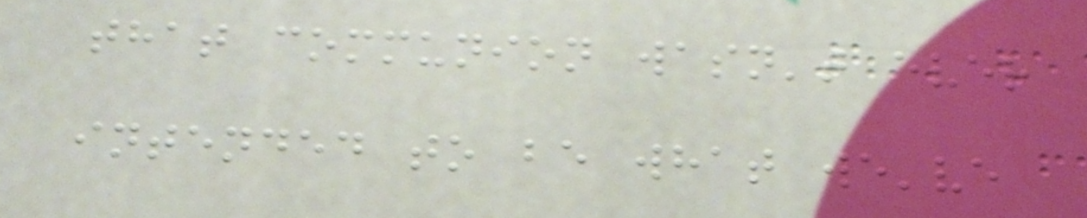that communion wasn't ever
intended to be what we've
